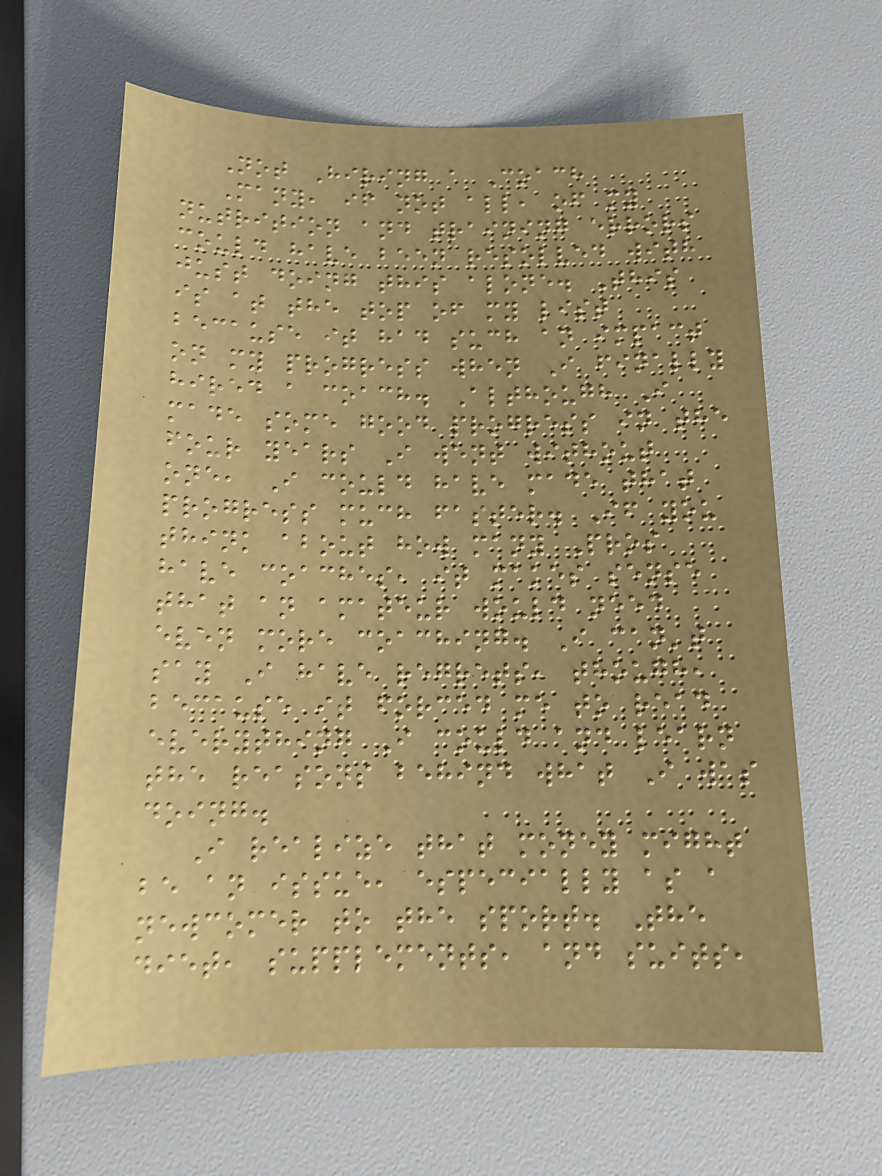Not Hiring a Coach
Many, if not all, of my
nutrition and training errors
could have been resolved with
just doing this alone. This
is at the top of my list
because it had such an impact
on my progress when I finally
hired a coach. Although I
made some good progress in the
four years I went without
one, I could have made that
progress much faster. If you
think about how many Pros
have coaches, it makes sense
that an amateur would need
even more coaching. I can't
say I have regrets, though,
because it forced me to read
everything I could and learn
the reasons behind what I was
doing.
I realize that money might
be an issue, especially as a
newcomer to the sport. The
diet, supplements, and suits,
